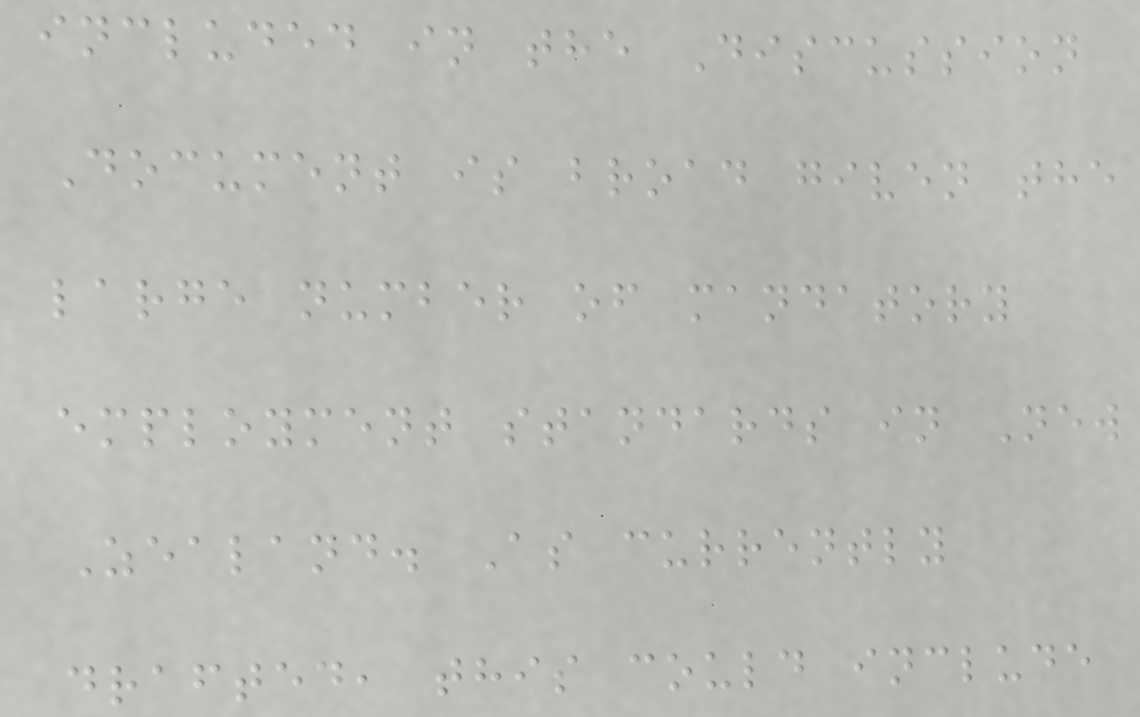included in the Discussion
Document is broad given the
large number of mandatory
employment standards in New
Zealand. As currently
drafted, this could include
